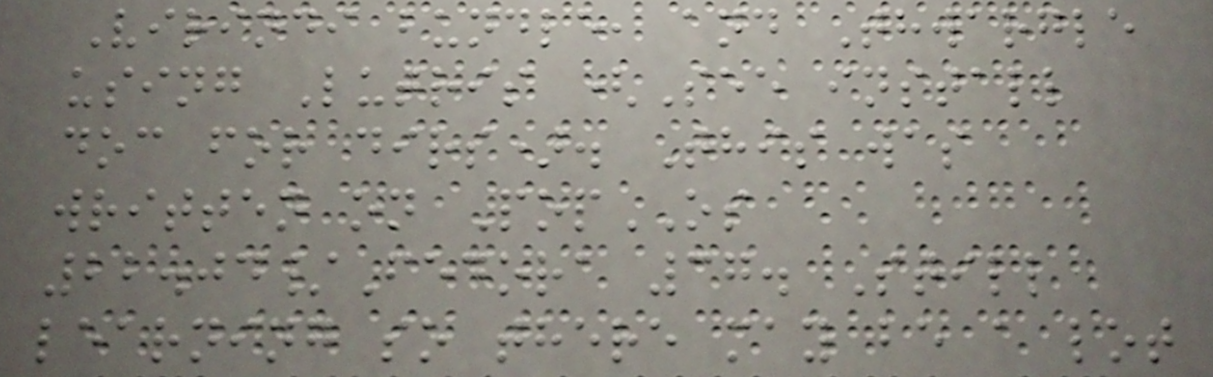Virindi bundle, and Thwargle
using Lutris (See install
doc for dirs). This was
written on PopOS
22.04/Fedora 37. Still
learning so there may be a lot
